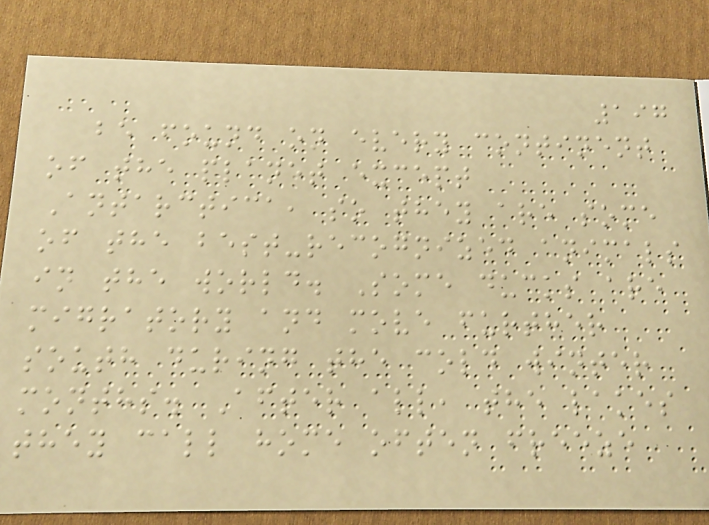197
be found on every continent
of the planet except
Antarctica, so they are some
of the best-recognized animals
in the world. Some ducks are
migratory and move further
south during the cold winter
months. After all, the lakes
they call home often freeze
